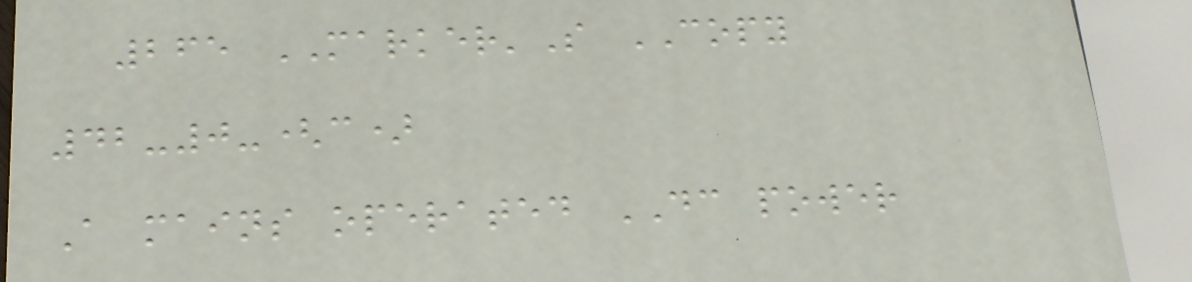265 MARKER'S COPY
42-0-(c)
A mains operated DC power
